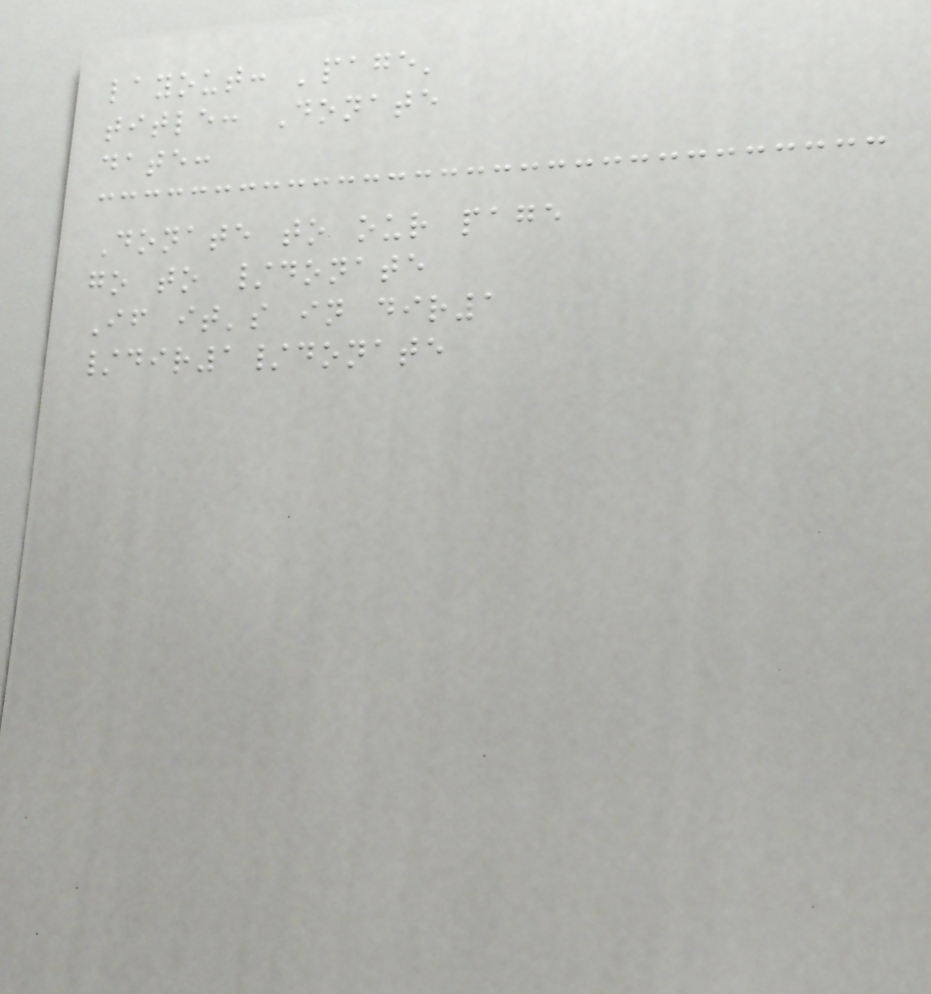layout: 'page'
title: Donate
date:
Donate to our page
go to /donate
If it's in dir1
/dir1/donate
